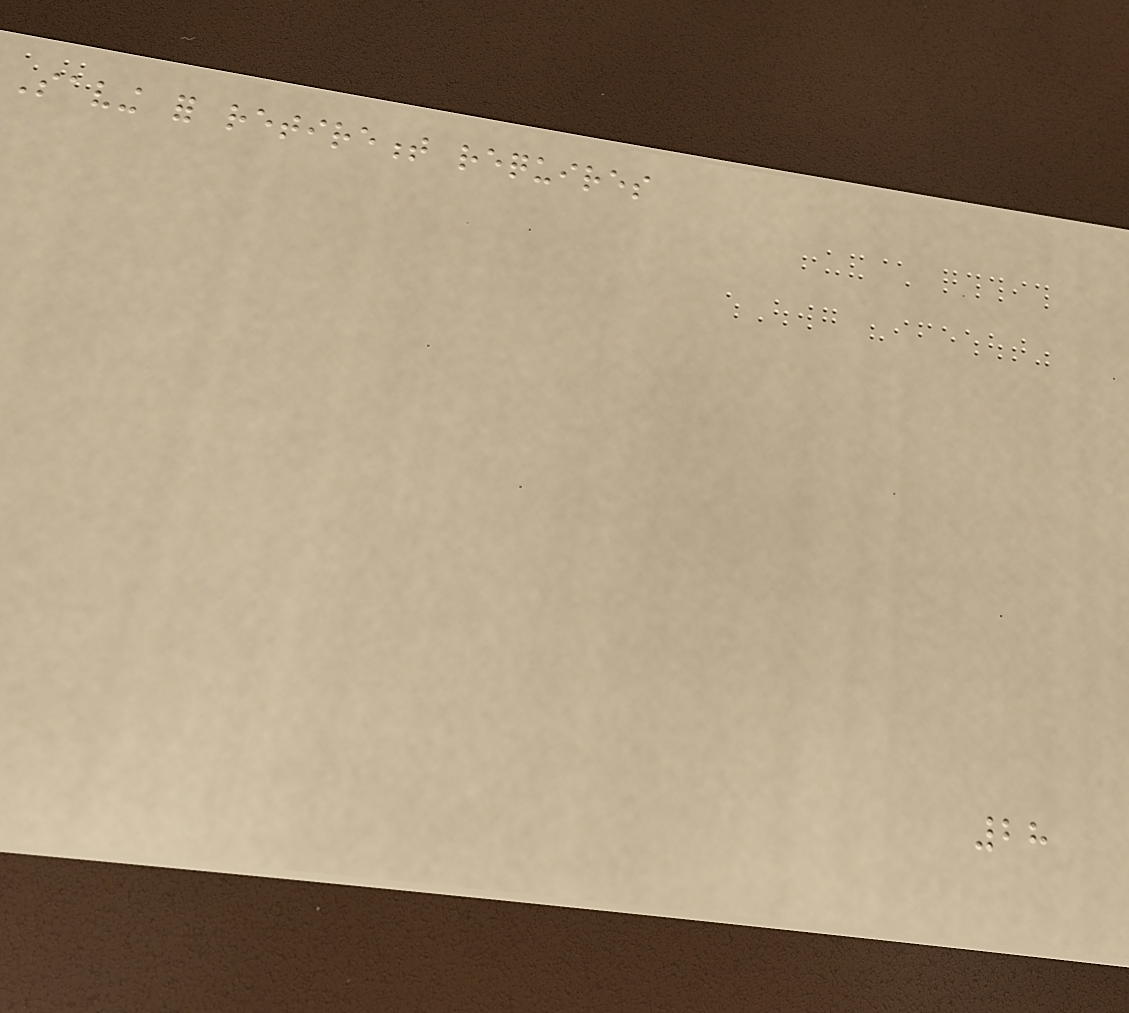Saving for retirement requires
28
